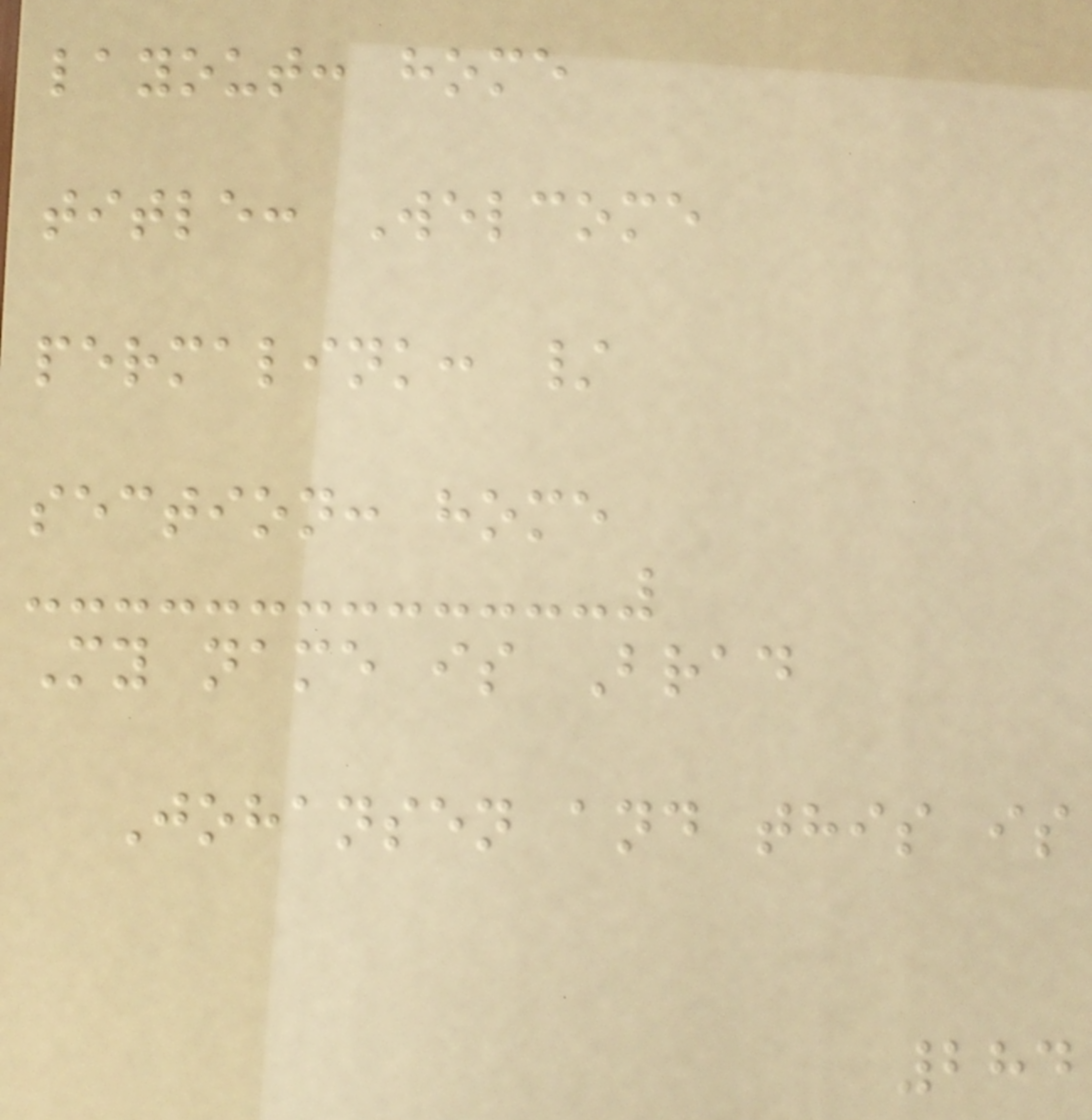layout: home
title: Welcome
permalink: /
section: home
My name is Brad
Johansen and this is
284
